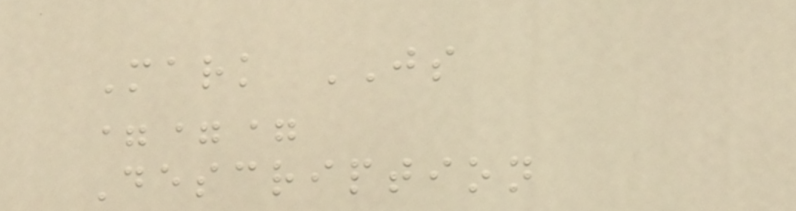Mark JS
===
Description
